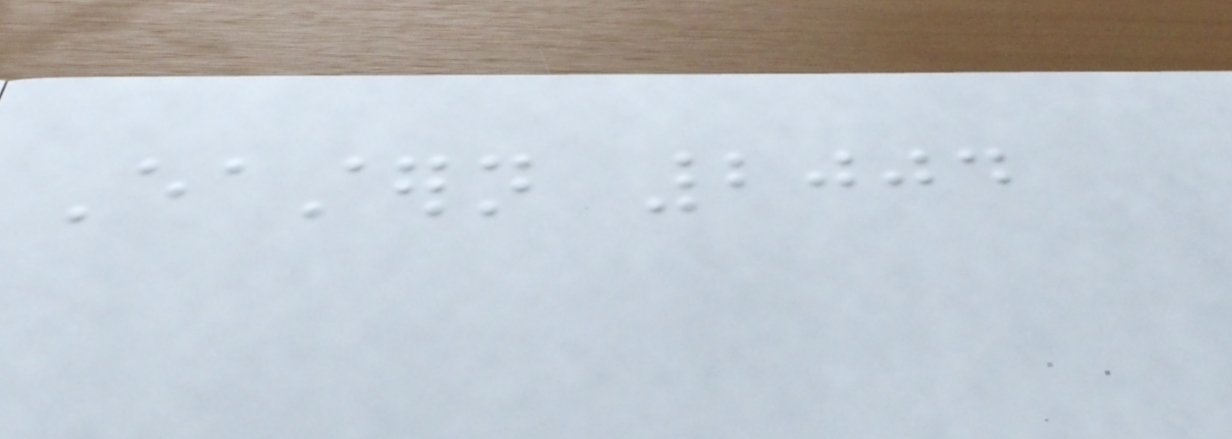Eastern 2004
